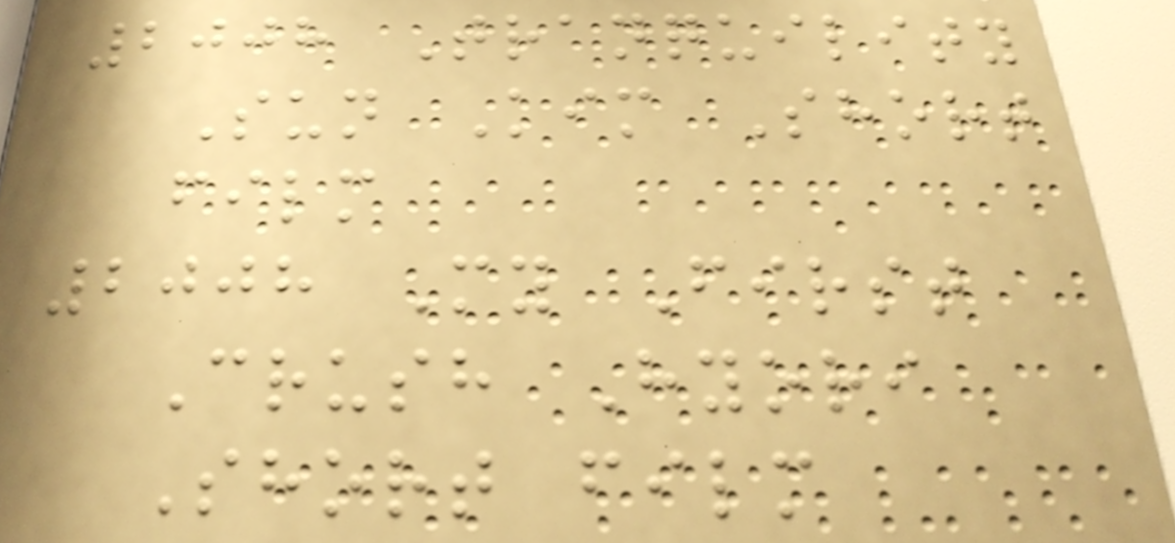2008 Tranquility
Sun Kim Short
film
2008 My First
Crush Hyori
Short film
